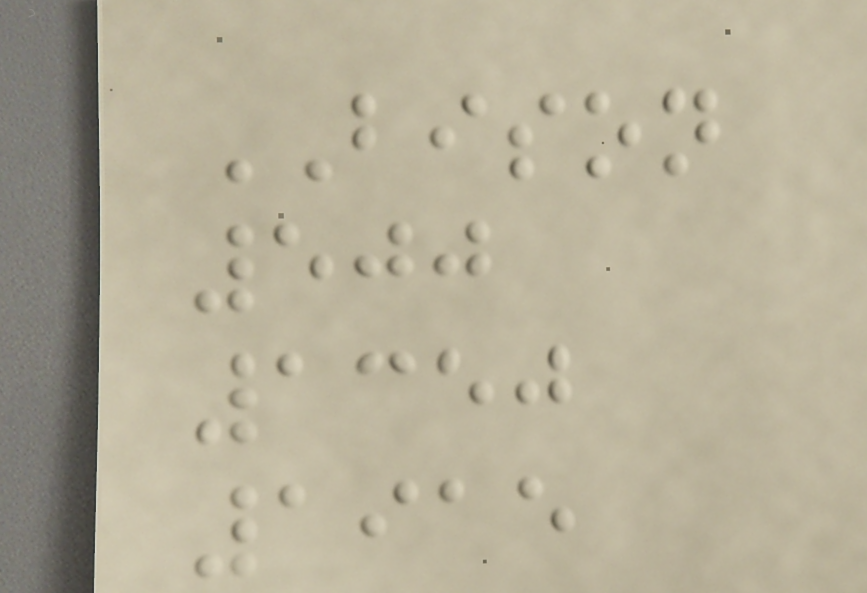BISON
500
1350
1915
